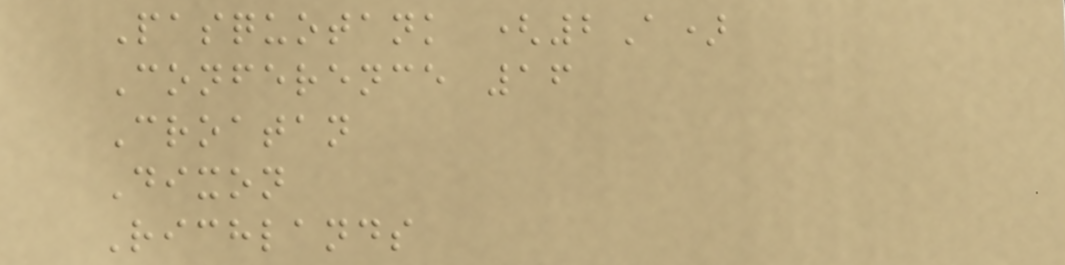Pasquotank (2A)
Conference 16
Croatan
Dixon
Richlands
